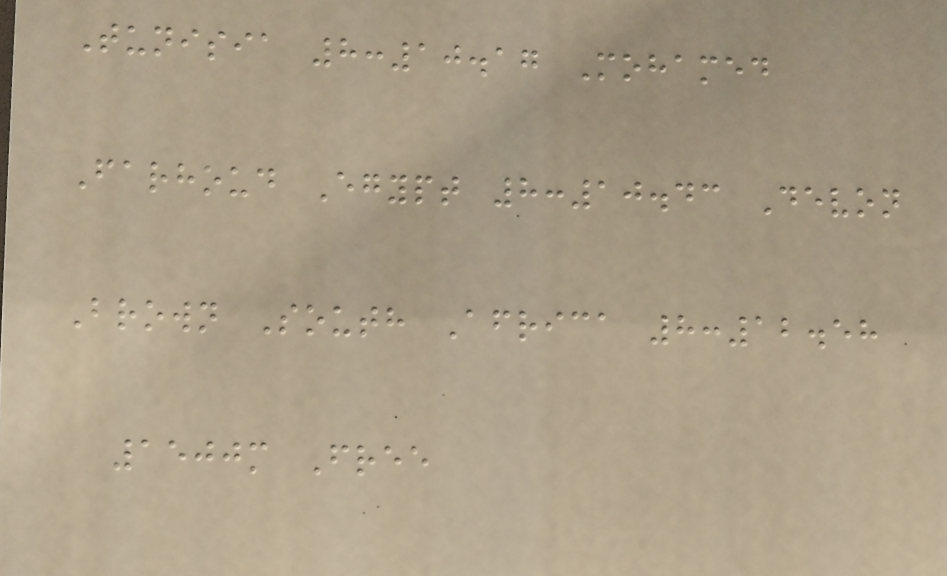Tunisia 8:10.17 Mohamed
Farhoud Egypt 8:10.43 Devon
Brown South Africa 8:12.58
1500m Free
